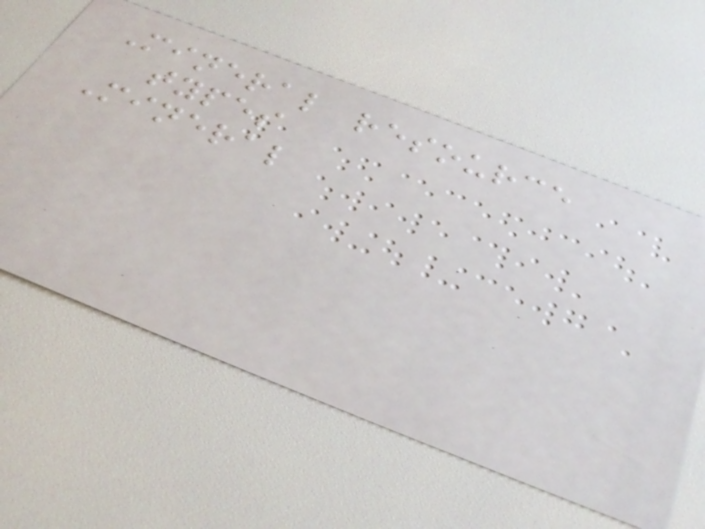Mineral resource
types
Mineral
